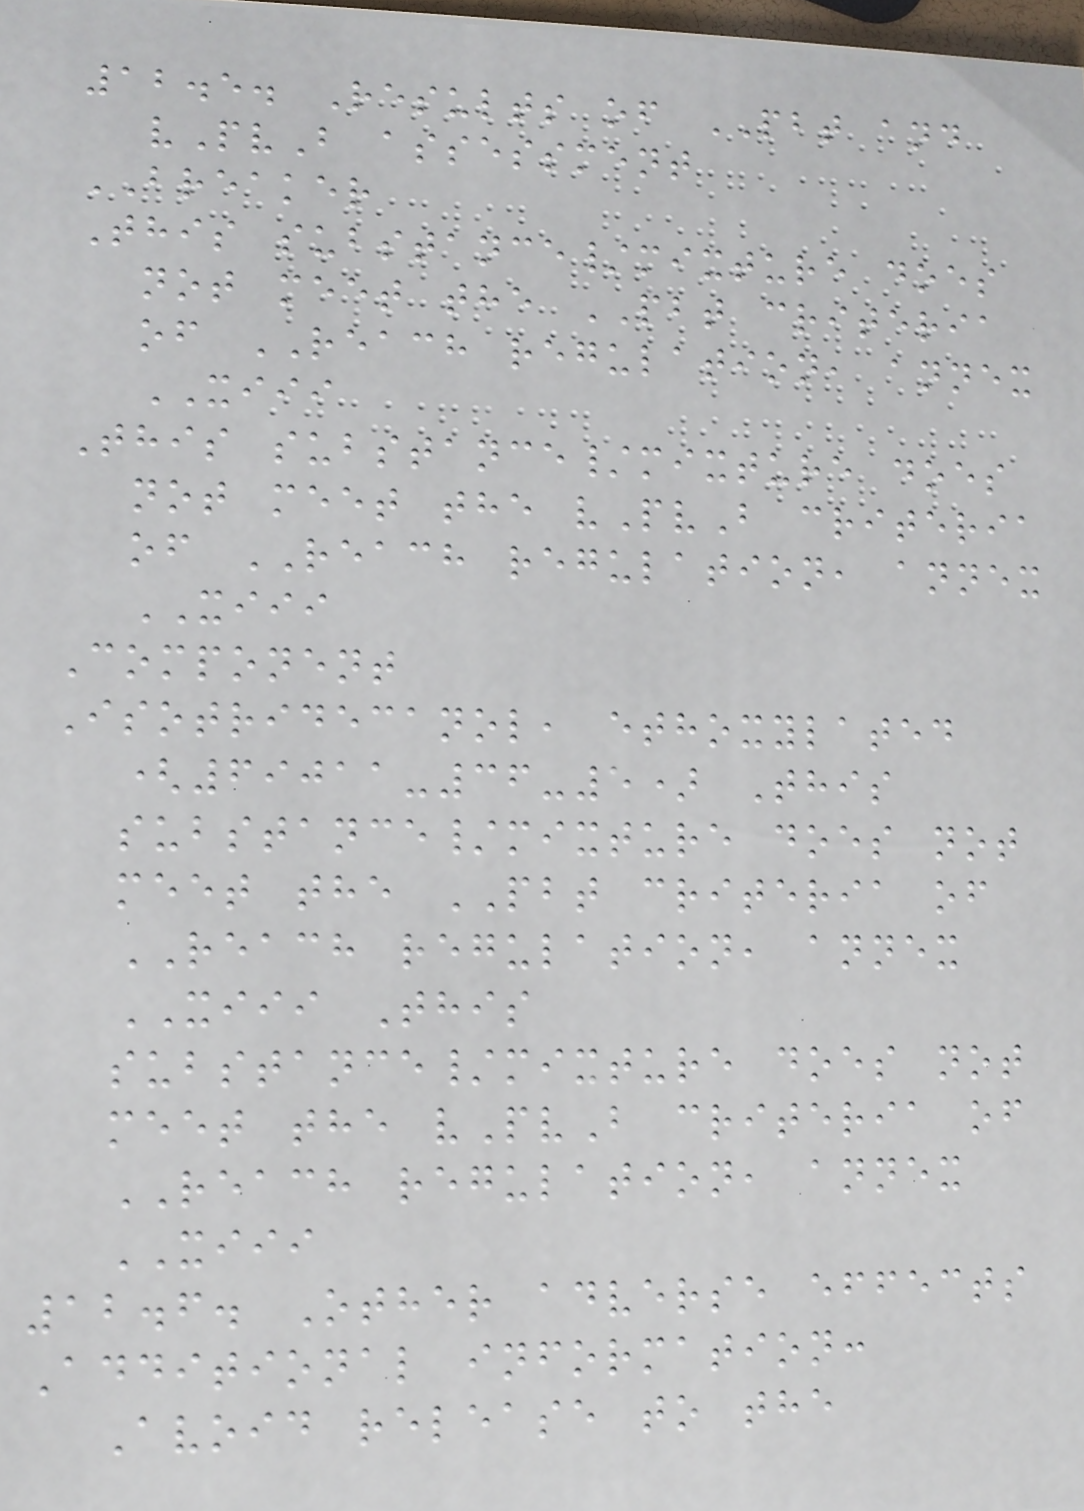12.5. Results of PBT and
vPvB assessment
BREAKER
This substance/mixture does
not meet the PBT criteria
of REACH regulation, annex
XIII
This substance/mixture does
not meet the vPvB criteria
of REACH regulation, annex
XIII
Component
Isotridecanol, ethoxylated
(69011-36-5) This
substance/mixture does not
meet the PBT criteria of
REACH regulation, annex
XIII This
substance/mixture does not
meet the vPvB criteria of
REACH regulation, annex
XIII
12.6. Other adverse effects
Additional information:
Avoid release to the
